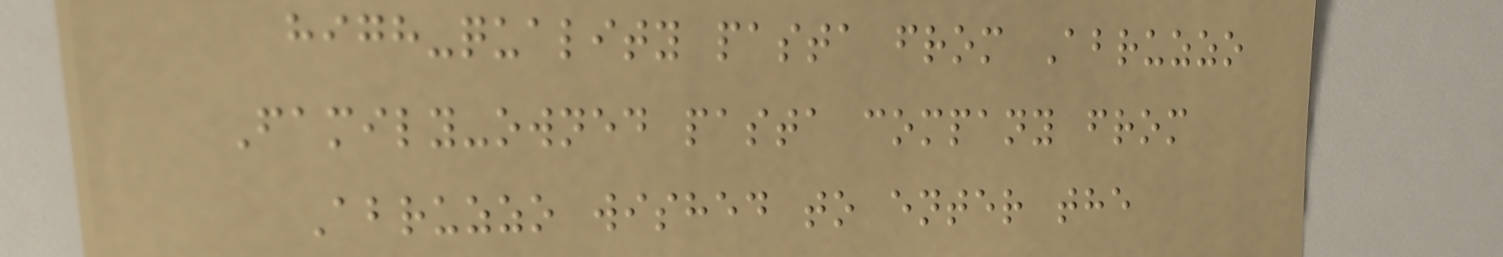high-quality pasta from Abruzzo
Family-owned pasta company from
Abruzzo wished to enter the
